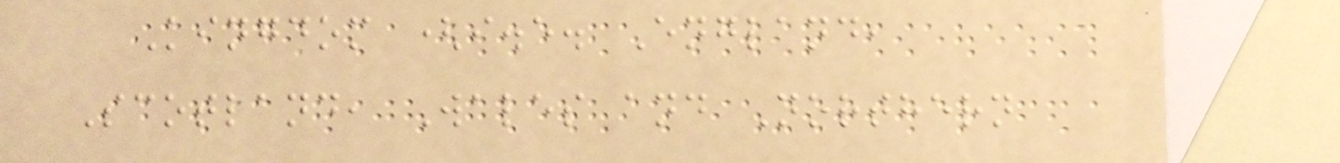Kingdom (i.e. England,
Scotland, Wales and Northern
